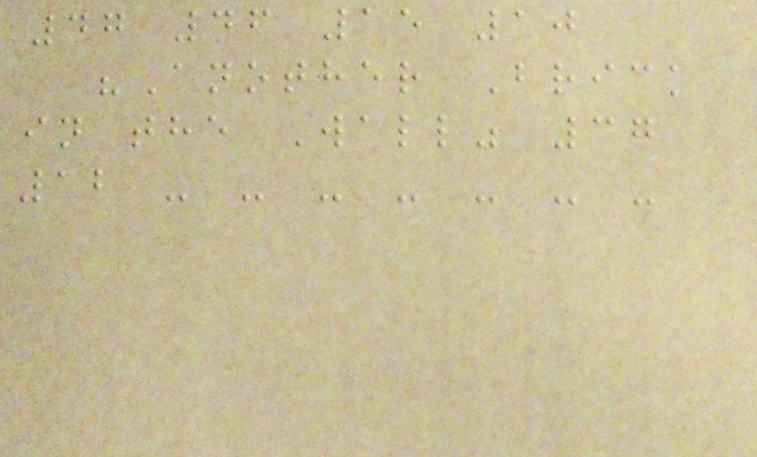47 46 15 10
"Another Brick
in the Wall" 37
12 - - - - - - -
